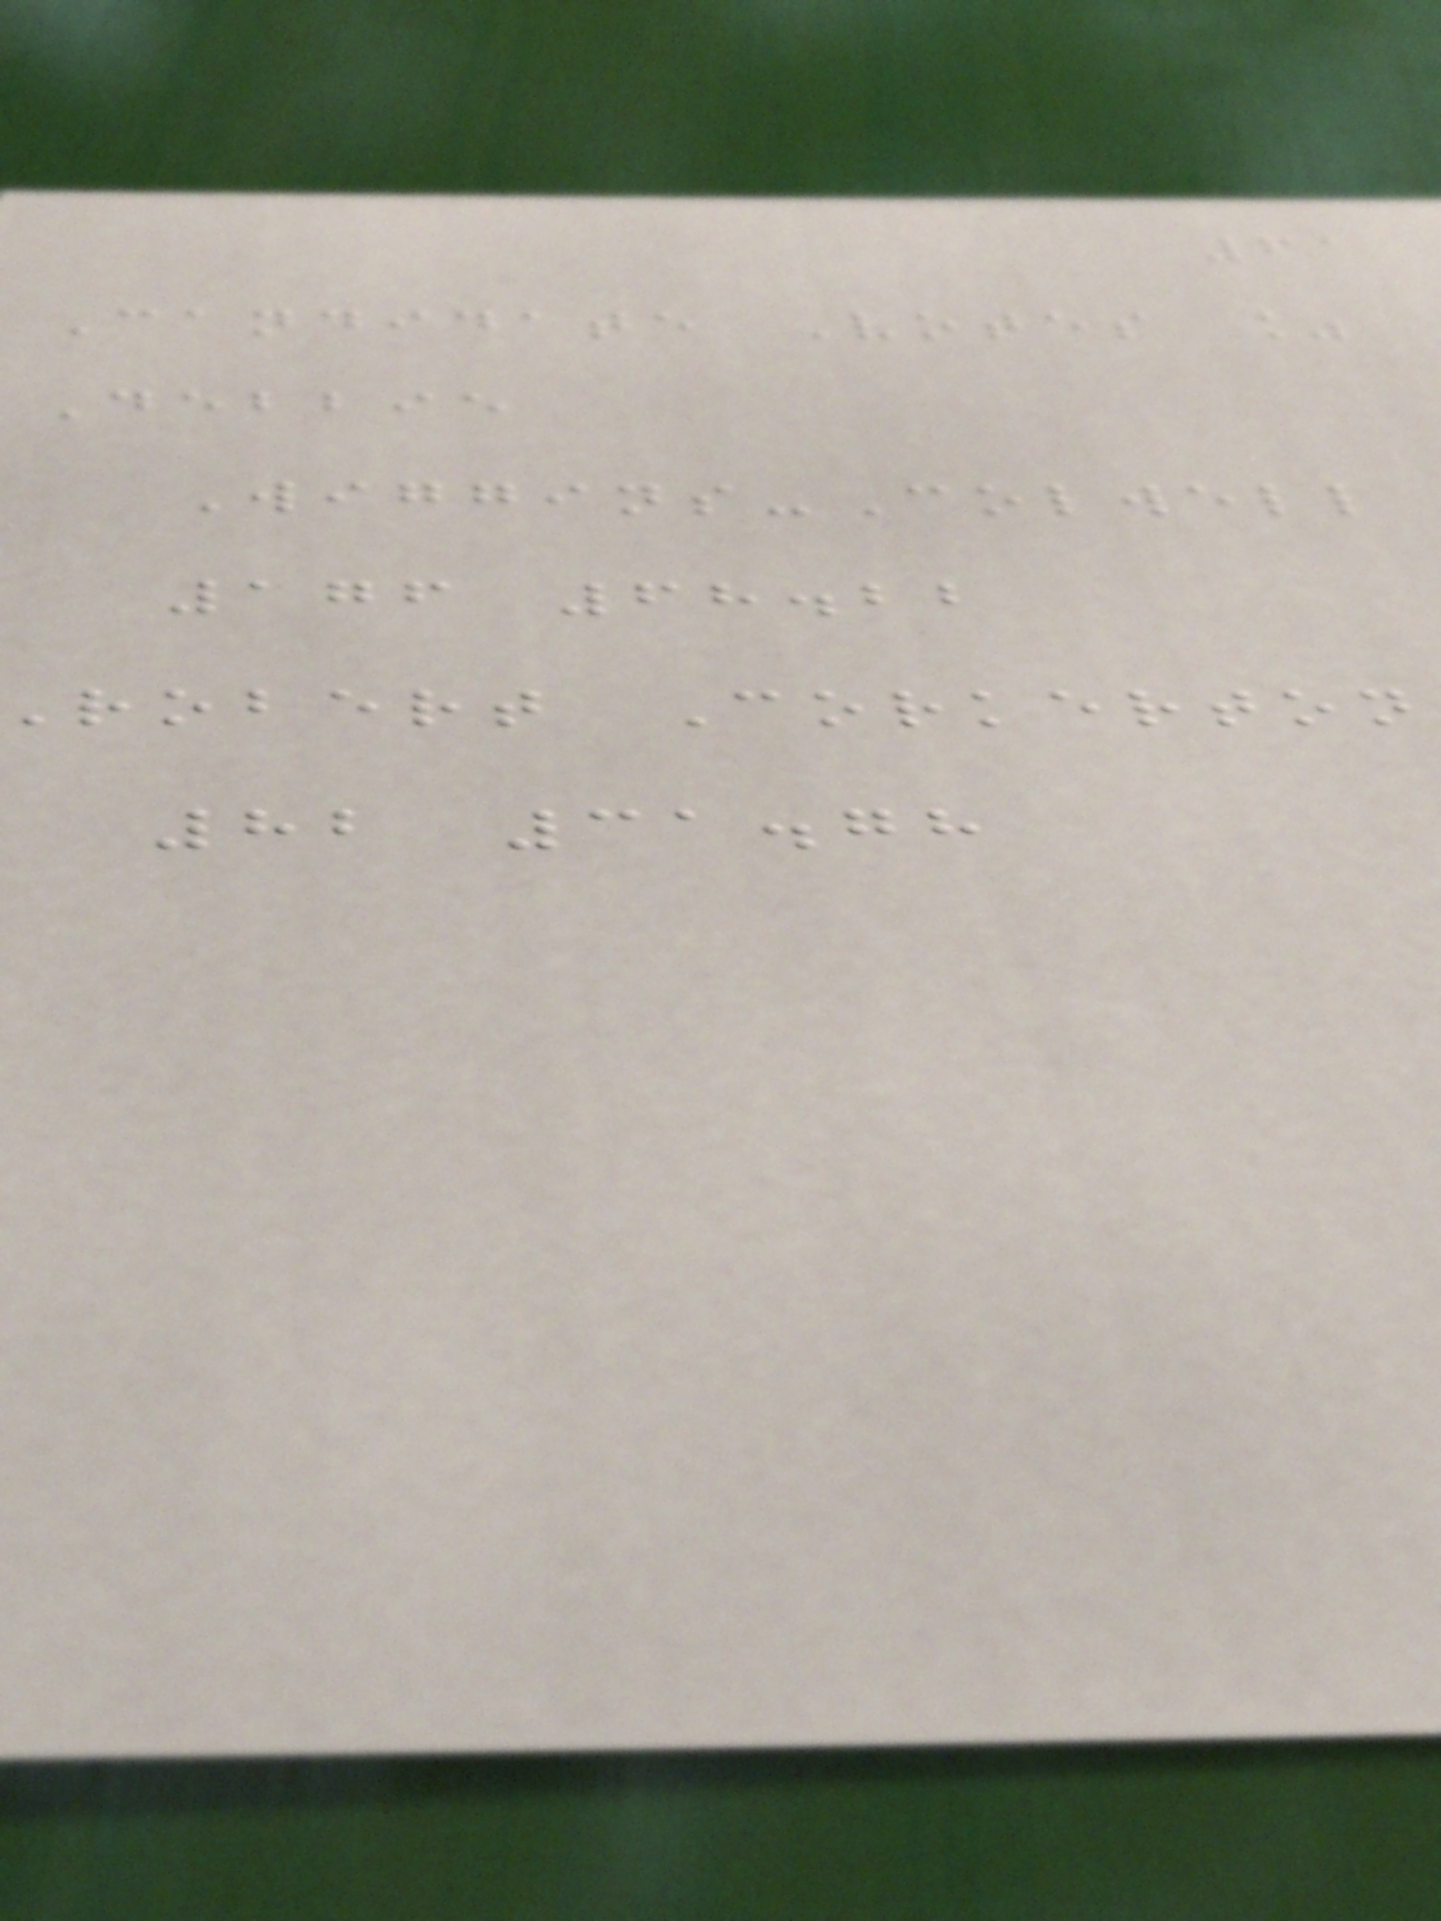61
Candidate Votes %
Debbie
Wiggins-Colwell
176 68.22
robert Corkerton
82 31.78
